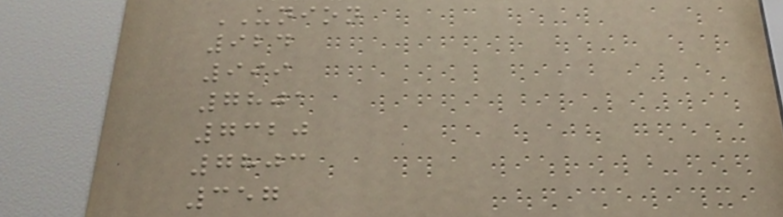UNION
924
999
7801
7320
7803
357
